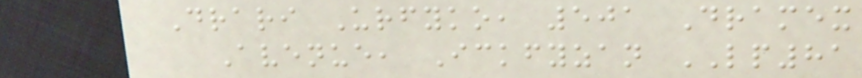Drari Urfyko, 501 Dramex
Avenue, Ickfyzan LP81
